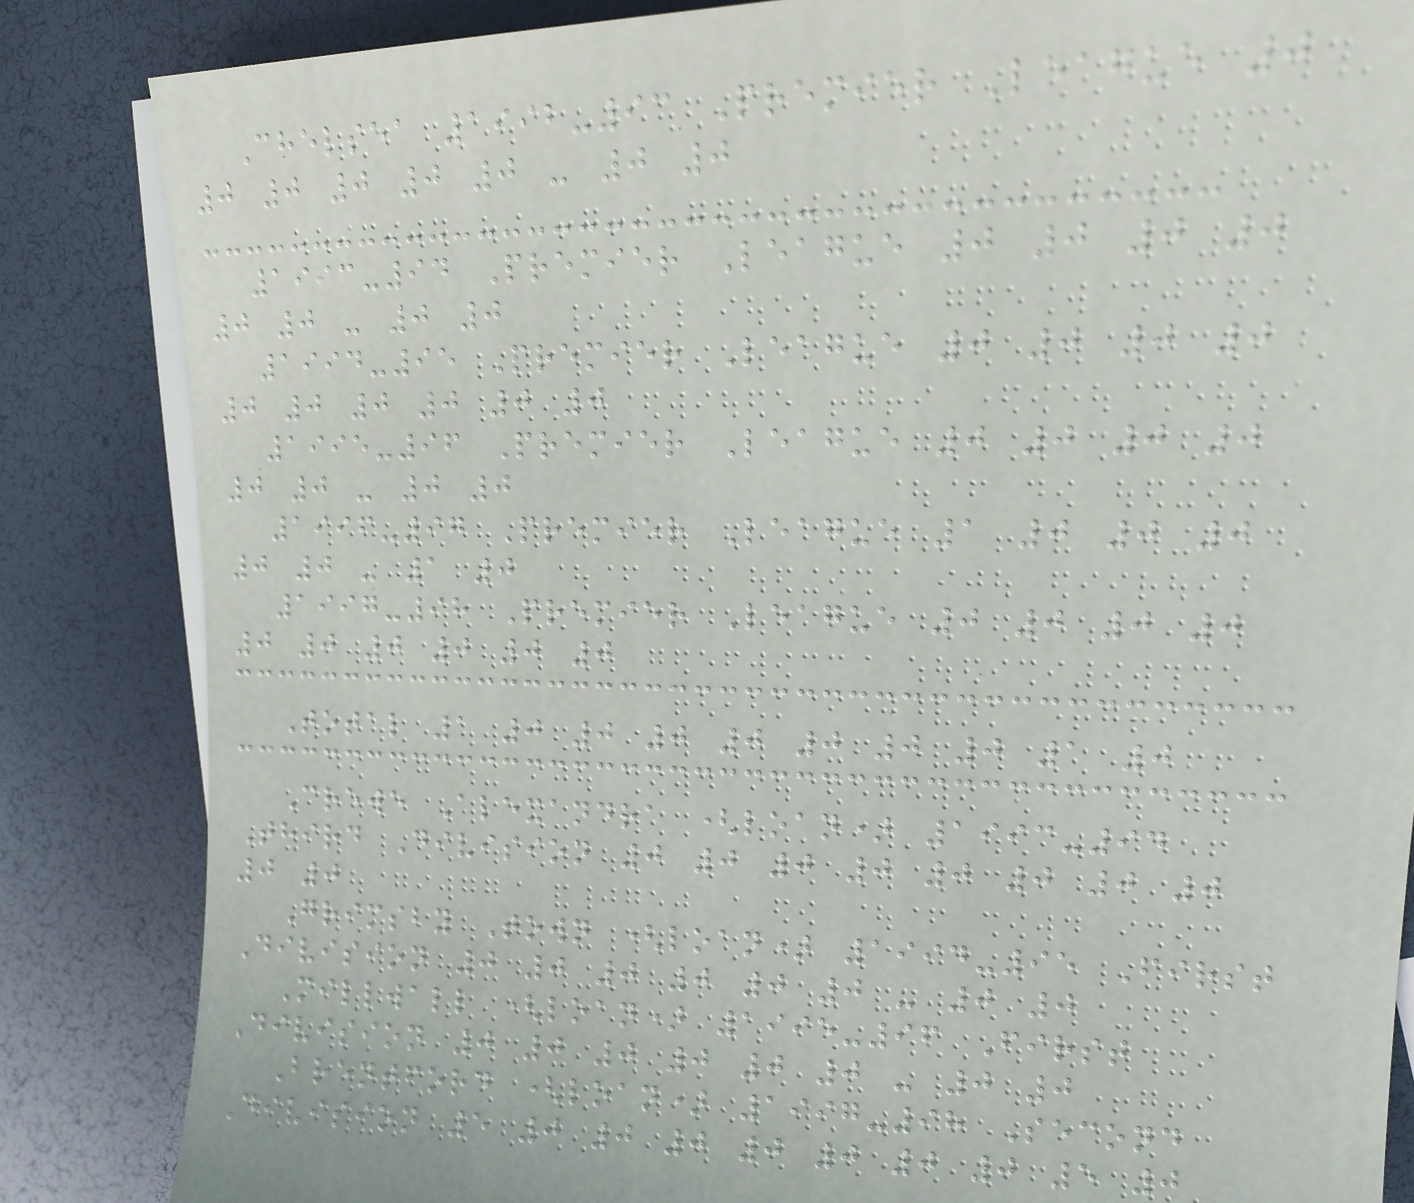Chelsea 1992-93 Premier League 0
0 0 0 0 0 - 0 0
1993-94 Premier League 0 0 0 0
0 0 - 0 0
1994-95 Premier League 0 0 0 0
0 0 0 0 0 0
1995-96 Premier League 0 0 0 0
0 0 - 0 0
1996-97 Premier League 1 0 0 0
0 0 - 1 0
1997-98 Premier League 0 0 0 0
0 0 0 0 0 0
Total 1 0 0 0 0 0 0 0 1 0
Crewe Alexandra (loan) 1993-94
Third Division 0 0 0 0 0 0 0 0
0 0
Grimsby Town (loan) 1994-95 First
Division 0 0 0 0 0 0 - 0 0
Millwall (loan) 1995-96 First
Division 0 0 0 0 0 0 - 0 0
Brentford (loan) 1997-98 Second
Division 5 0 0 0 0 0 0 0 5 0
